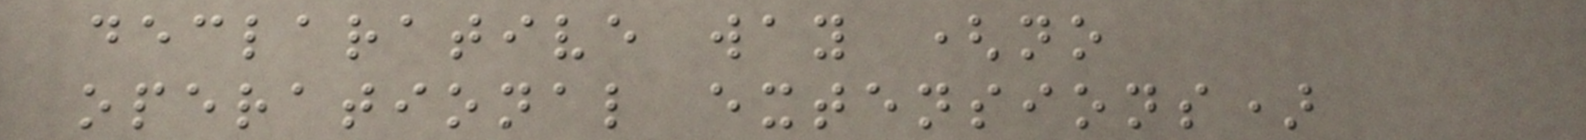declarative way (no
operational extensions)
